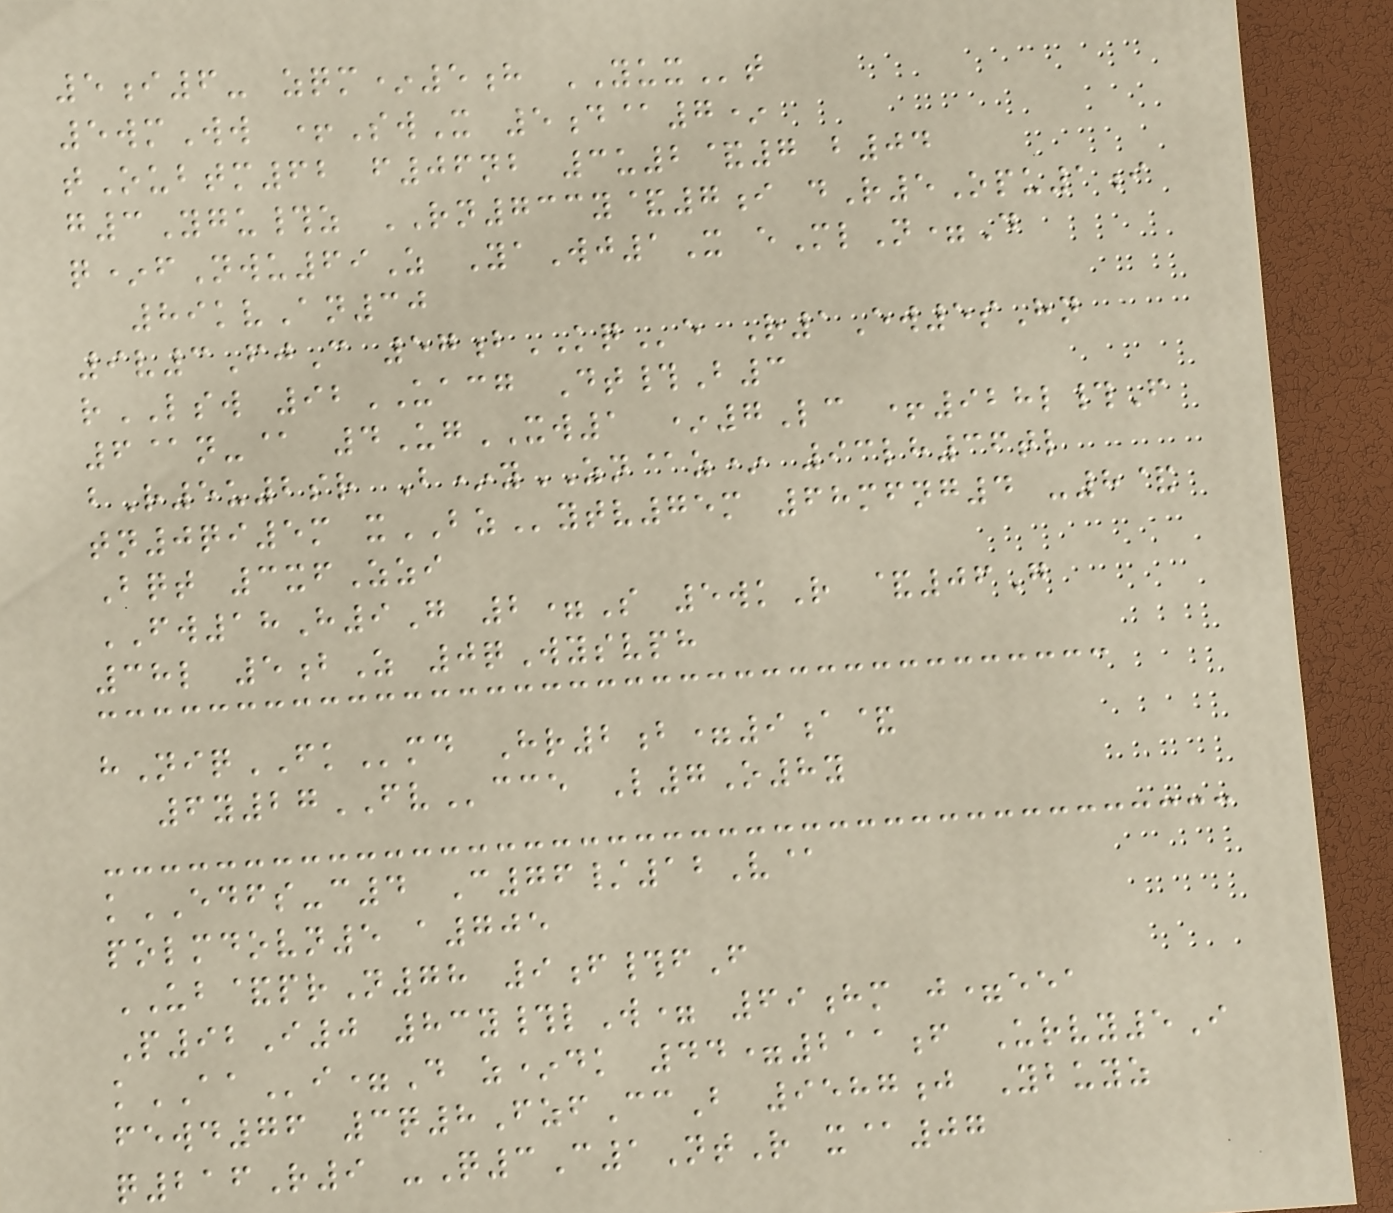5i6- zqm*5h YUXt
5wmWw +SwX 5d@7*
tOubtm62 f06nb 3u2&7 b04
g3Ygu#z RN733y&7i dR5Opu1i
q*fNwu69Z YaWj1X eMlN=D
89kvAn30
9v3FjC 57bKQe R1Ew5sHn
rLSW 92UACG Dt#B3
6@n-@ 4UgXW1 *7Lc +928l#F
bR5u2sr B*yZN@z* 93lh36tl
tn0qi5m xBZytv75m 68mfng4 -8&
Bqt 3xfZzi
FW18H9G 2=S 5wkR &06G
38l 5bZ 0qWysvph
hNiqFKmd Hr2b=9a&
6y27FVcce L7O8y
kEDFS-c4 C76/12V@
polmdovn5 a705
UB&prN78 9f#fF
P92I0 83y#lW= 69hm j=eea
kAAi=D z*dk 44=211f Urvy5I
fewd76 3q8FzfCcB 9587j Ybuyz
q216R9 -Q3C1NtR x@07
